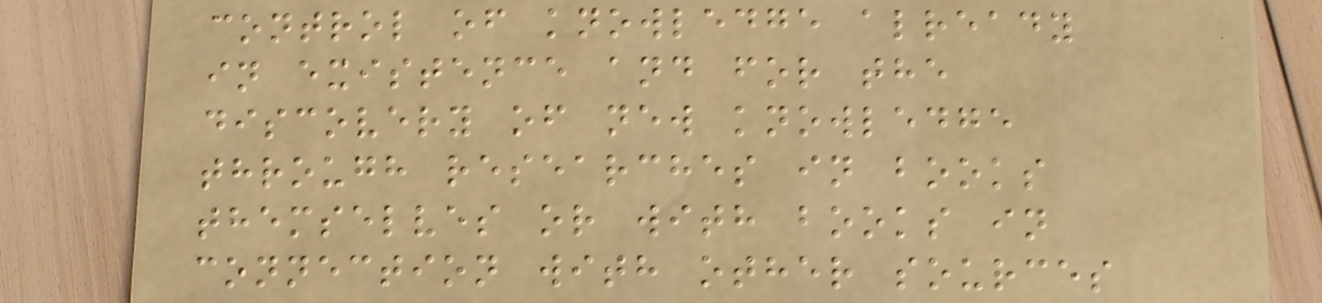control of knowledge already
in existence and for the
discovery of new knowledge
through researches in books
themselves or with books in
connection with other sources
